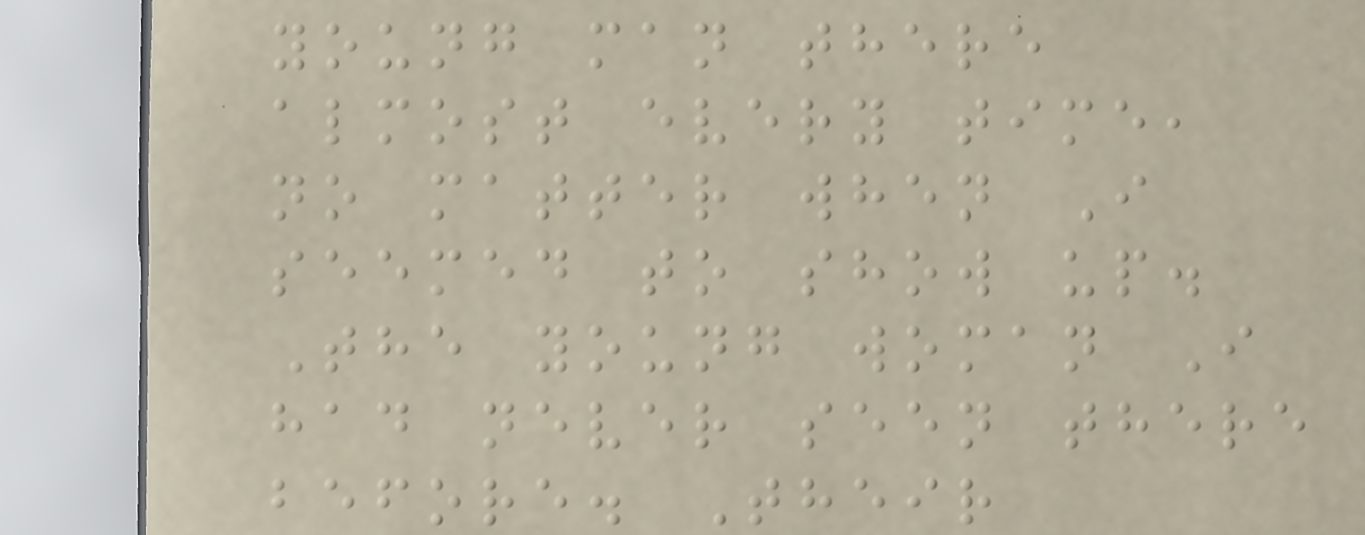young man there
almost every time,
no matter when I
seemed to show up.
The young woman I
had never seen there
before. Their
